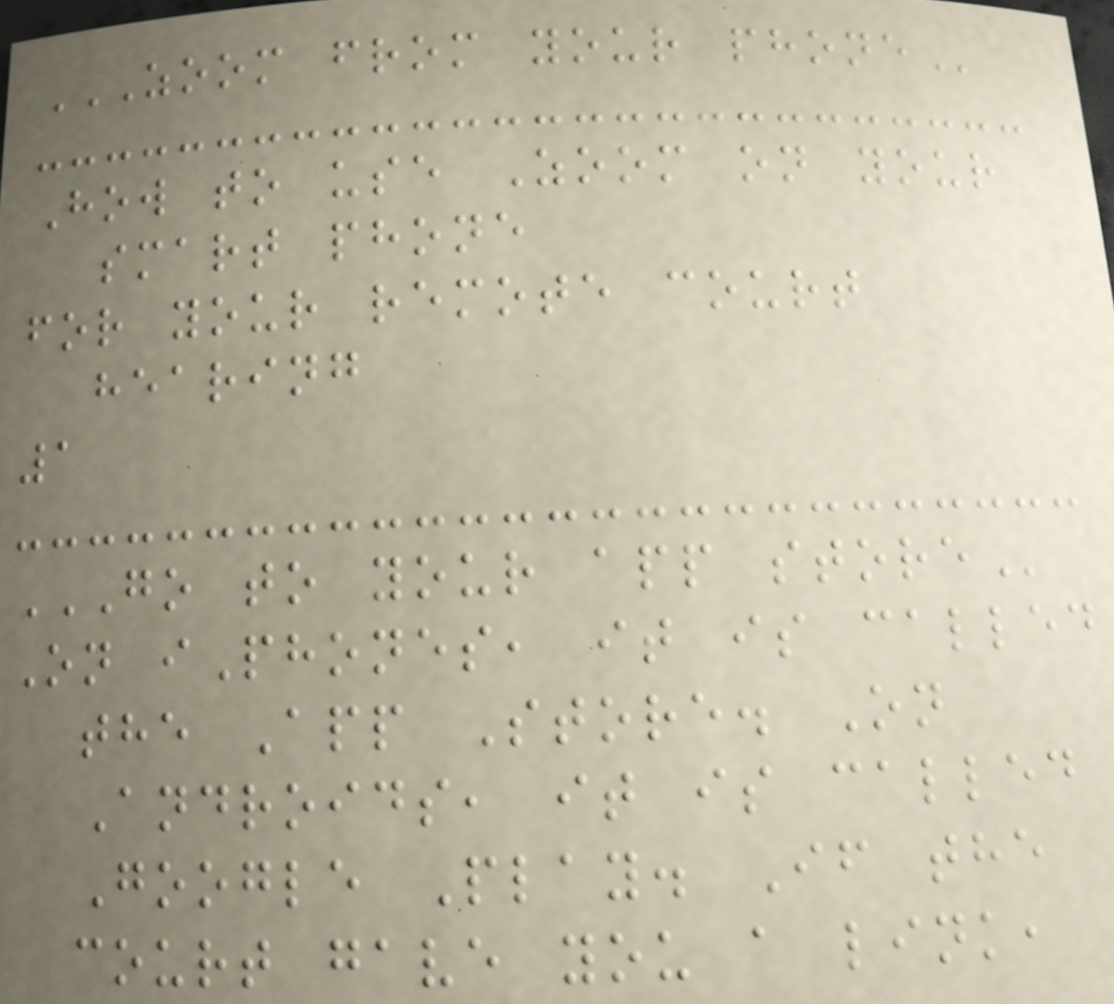ZOOM FROM YOUR PHONE
How to use Zoom on your
smart phone
for your remote court
hearing
1
GO TO YOUR APP STORE
On iPhones, it is called
the App Store. On
Androids, it is called
Google Play. If the
court gave you a link,
